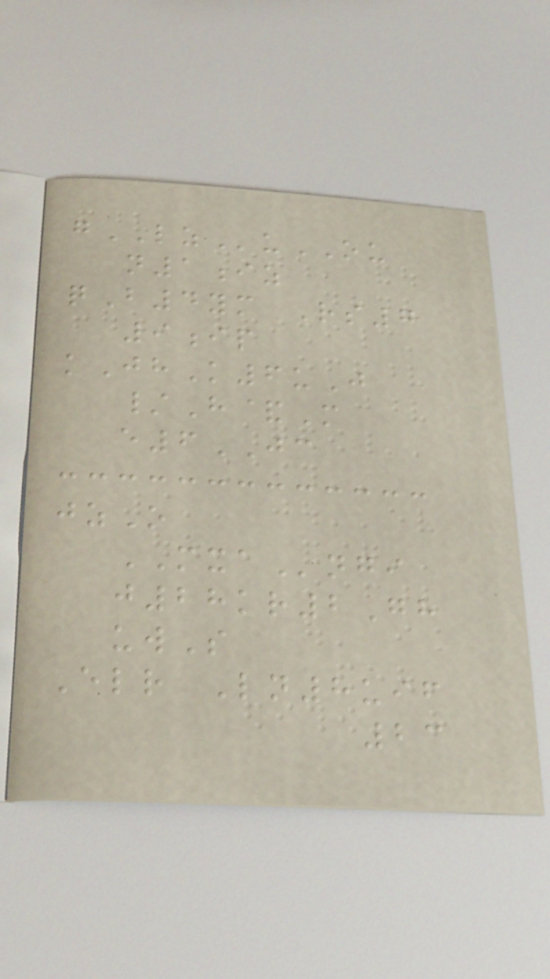gLZuOU
n1iz
qB4ym Rs7
9ip
kJhK6uJ
/H&M
e6JC
jzO
MXAngi
j28kr2Gh
uwS
Elr Ln8uif
23
